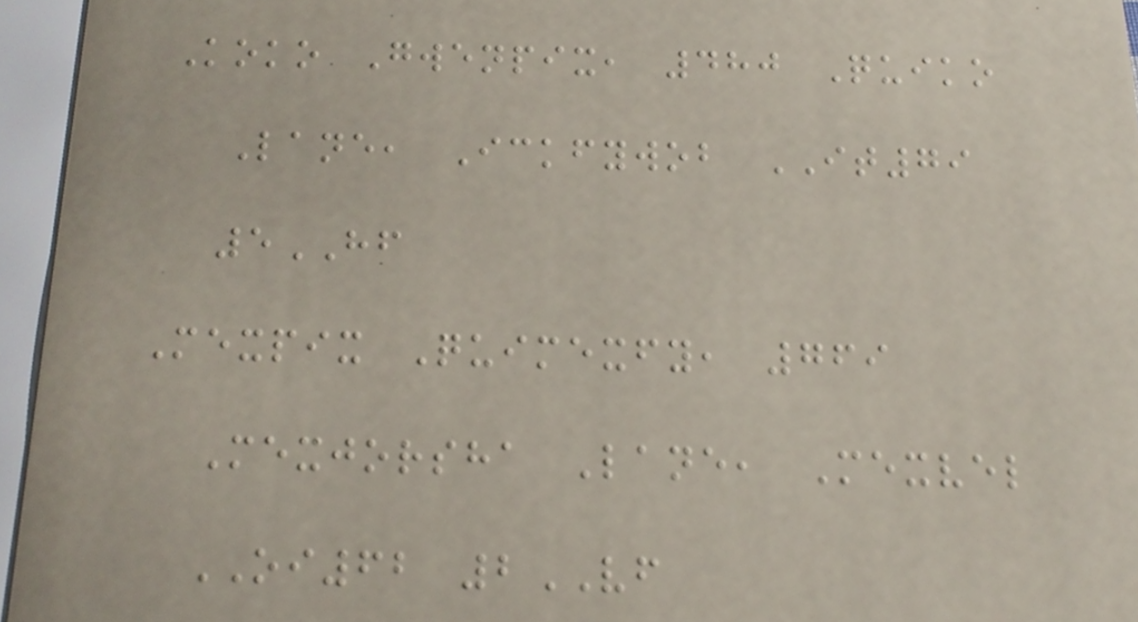Koko Gwenpix, 480 Quiko
Lane, Ickfywob IT79
5HF
Mexpix Quimexfy, 769
Mexjorsha Lane, Mexvel
OI62 2VF
